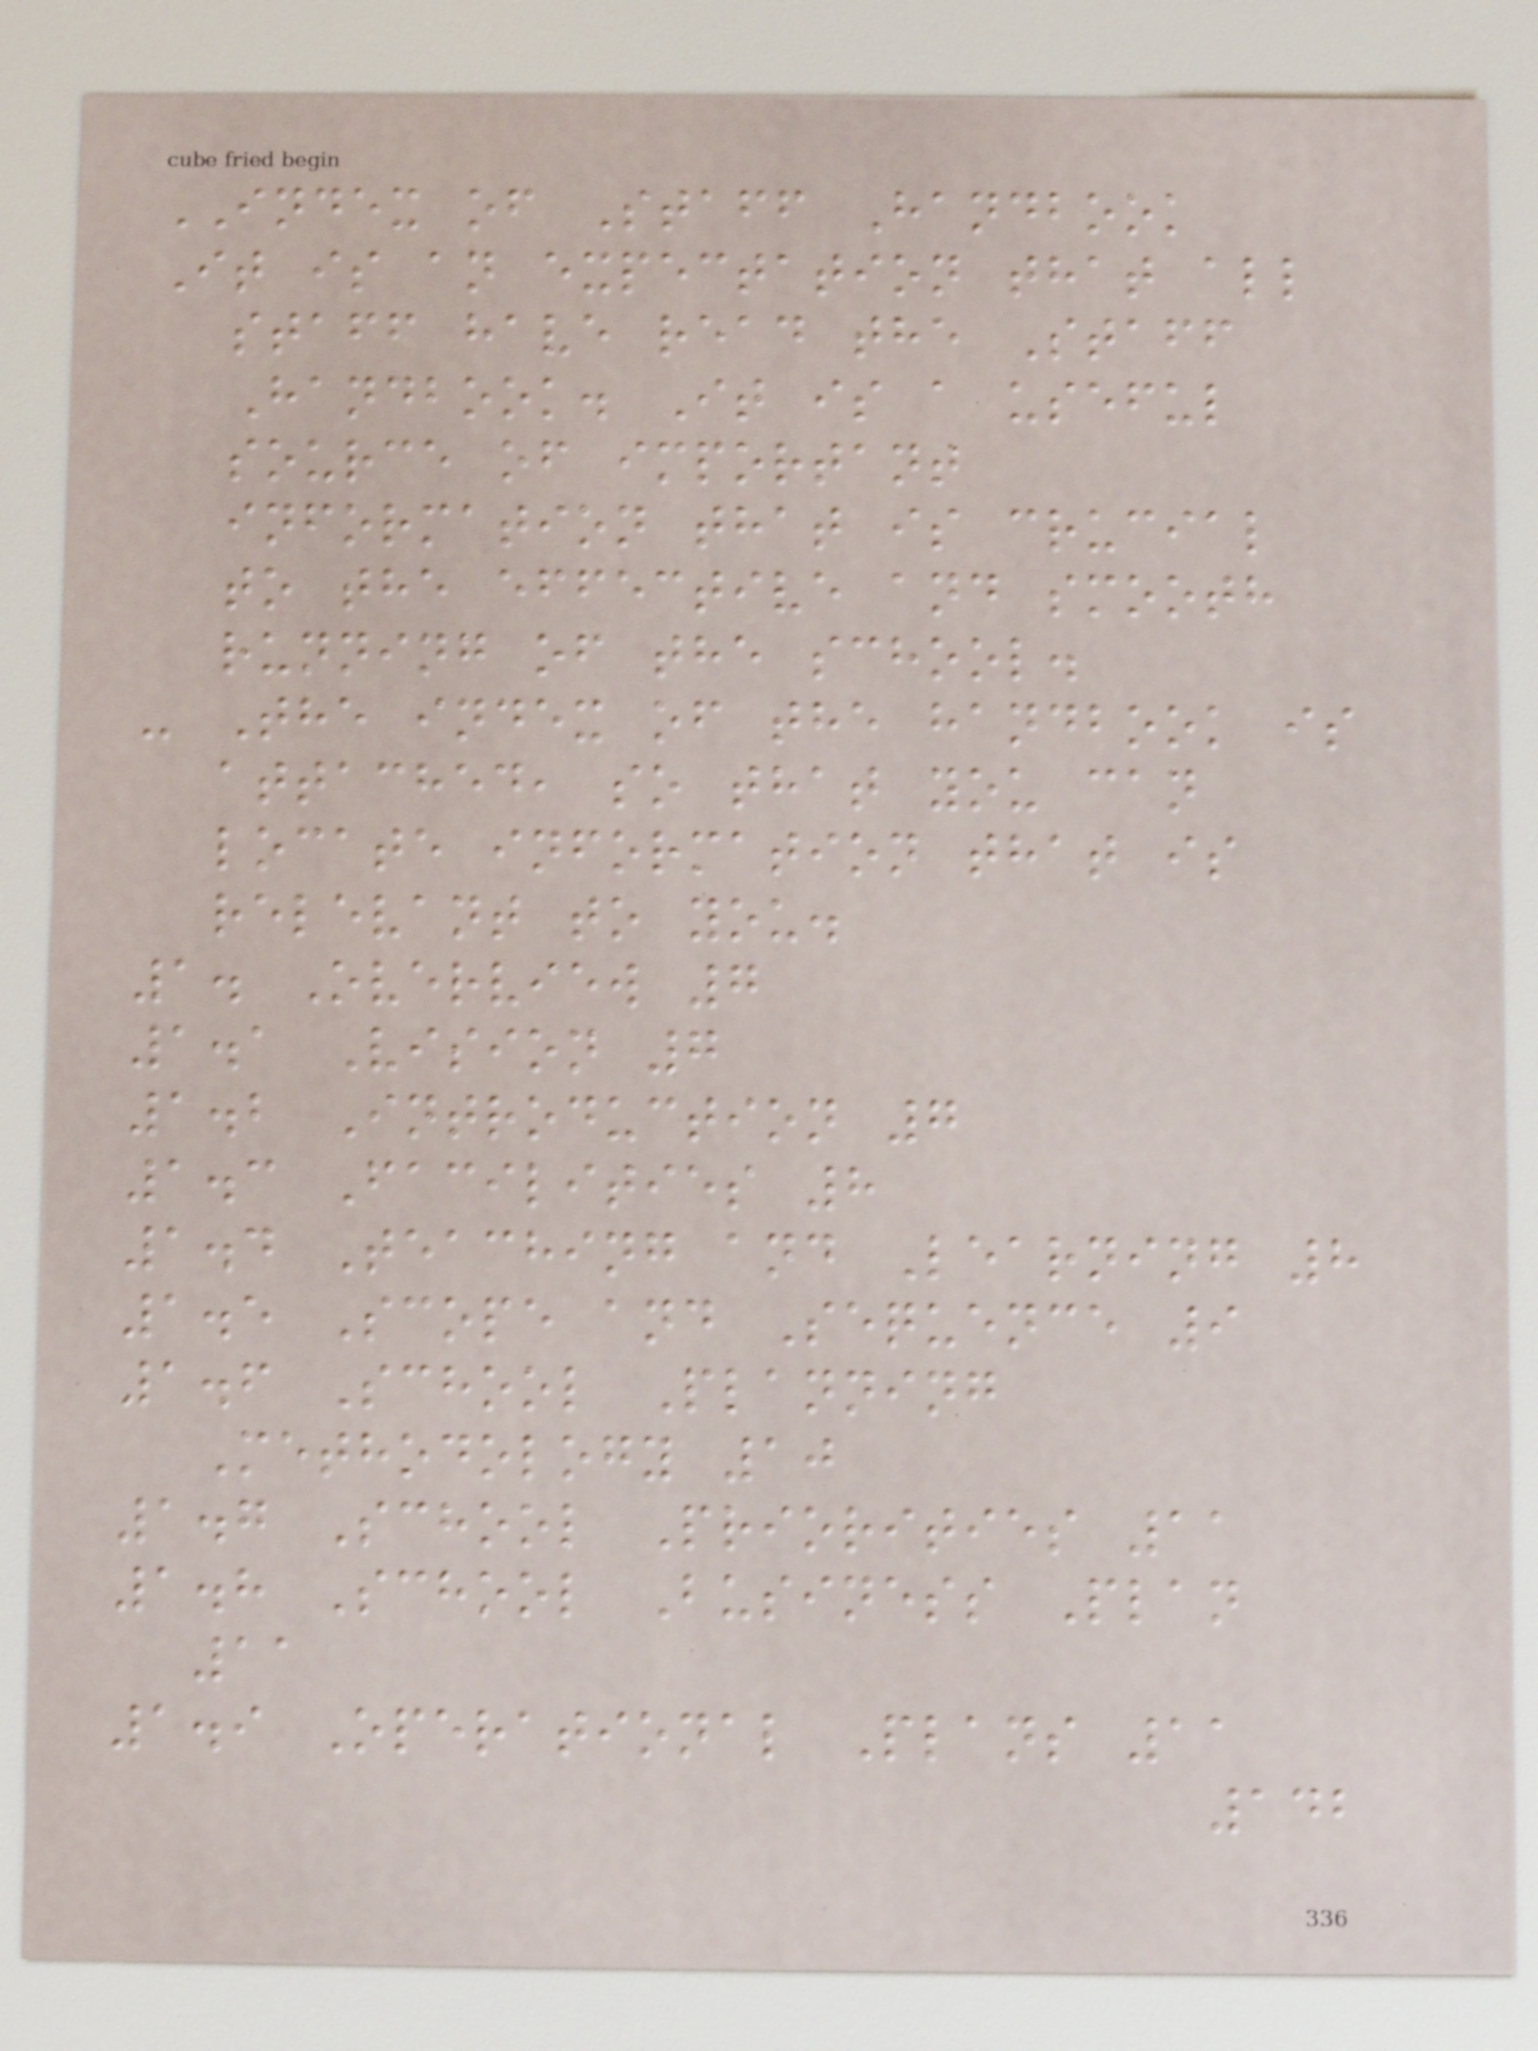INDEX of Staff Handbook
It is an expectation that all
staff have read the Staff
Handbook. It is a useful
source of important
information that is crucial
to the effective and smooth
running of the school.
- The index of the handbook is
attached, so that you can
locate information that is
relevant to you.
1. Overview 7
1.1 Vision 7
1.2 Introduction 7
1.3 Facilities 8
1.4 Teaching and Learning 8
1.5 Scope and Sequence 9
1.6 School Planning
Methodology 10
1.7 School Priorities 11
1.8 School Business Plan
11
1.9 Operational Plans 11
142
